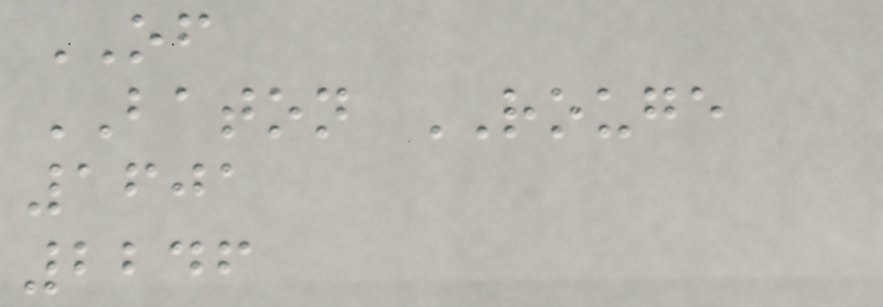OF
BATON ROUGE
1601
2246
